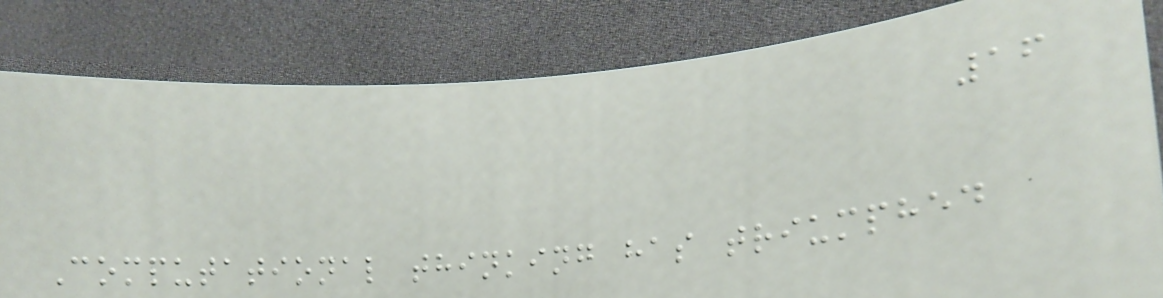16
Computational thinking has triumphed
